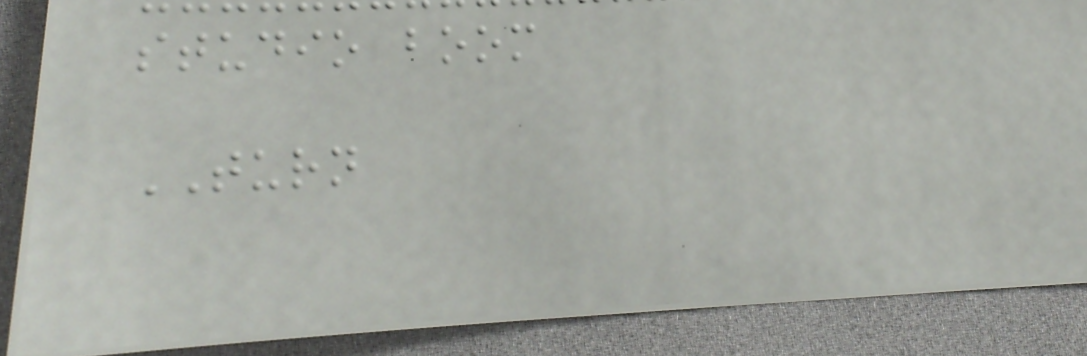studio boom
TURN
